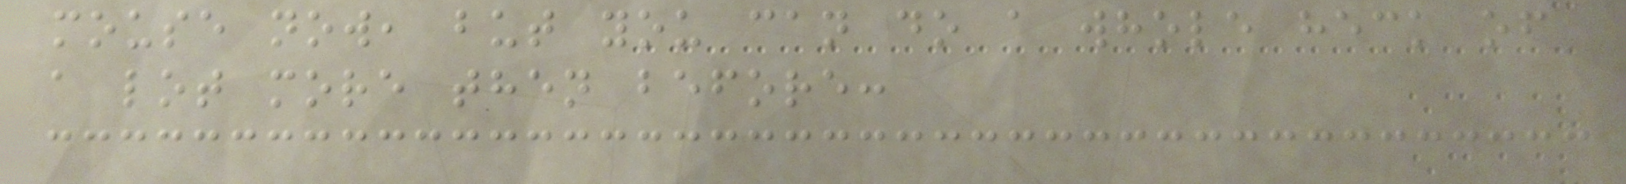mouse now, but you can do a whole heck of
a lot more then before:
